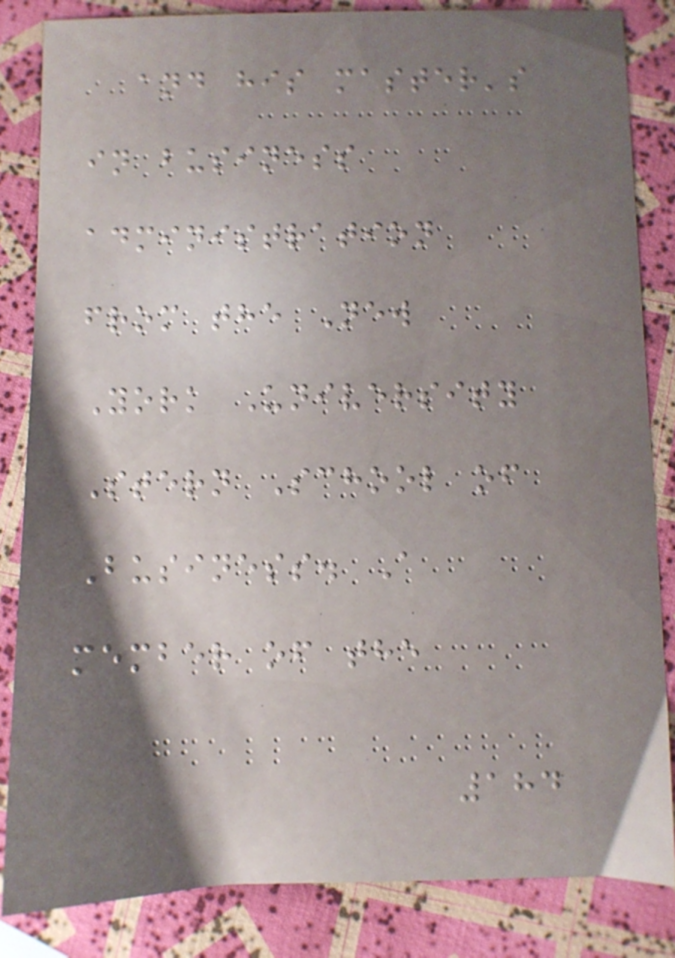and his master's
in business
administration
from the New
York University
Stern School of
Business. A
member of the
184
